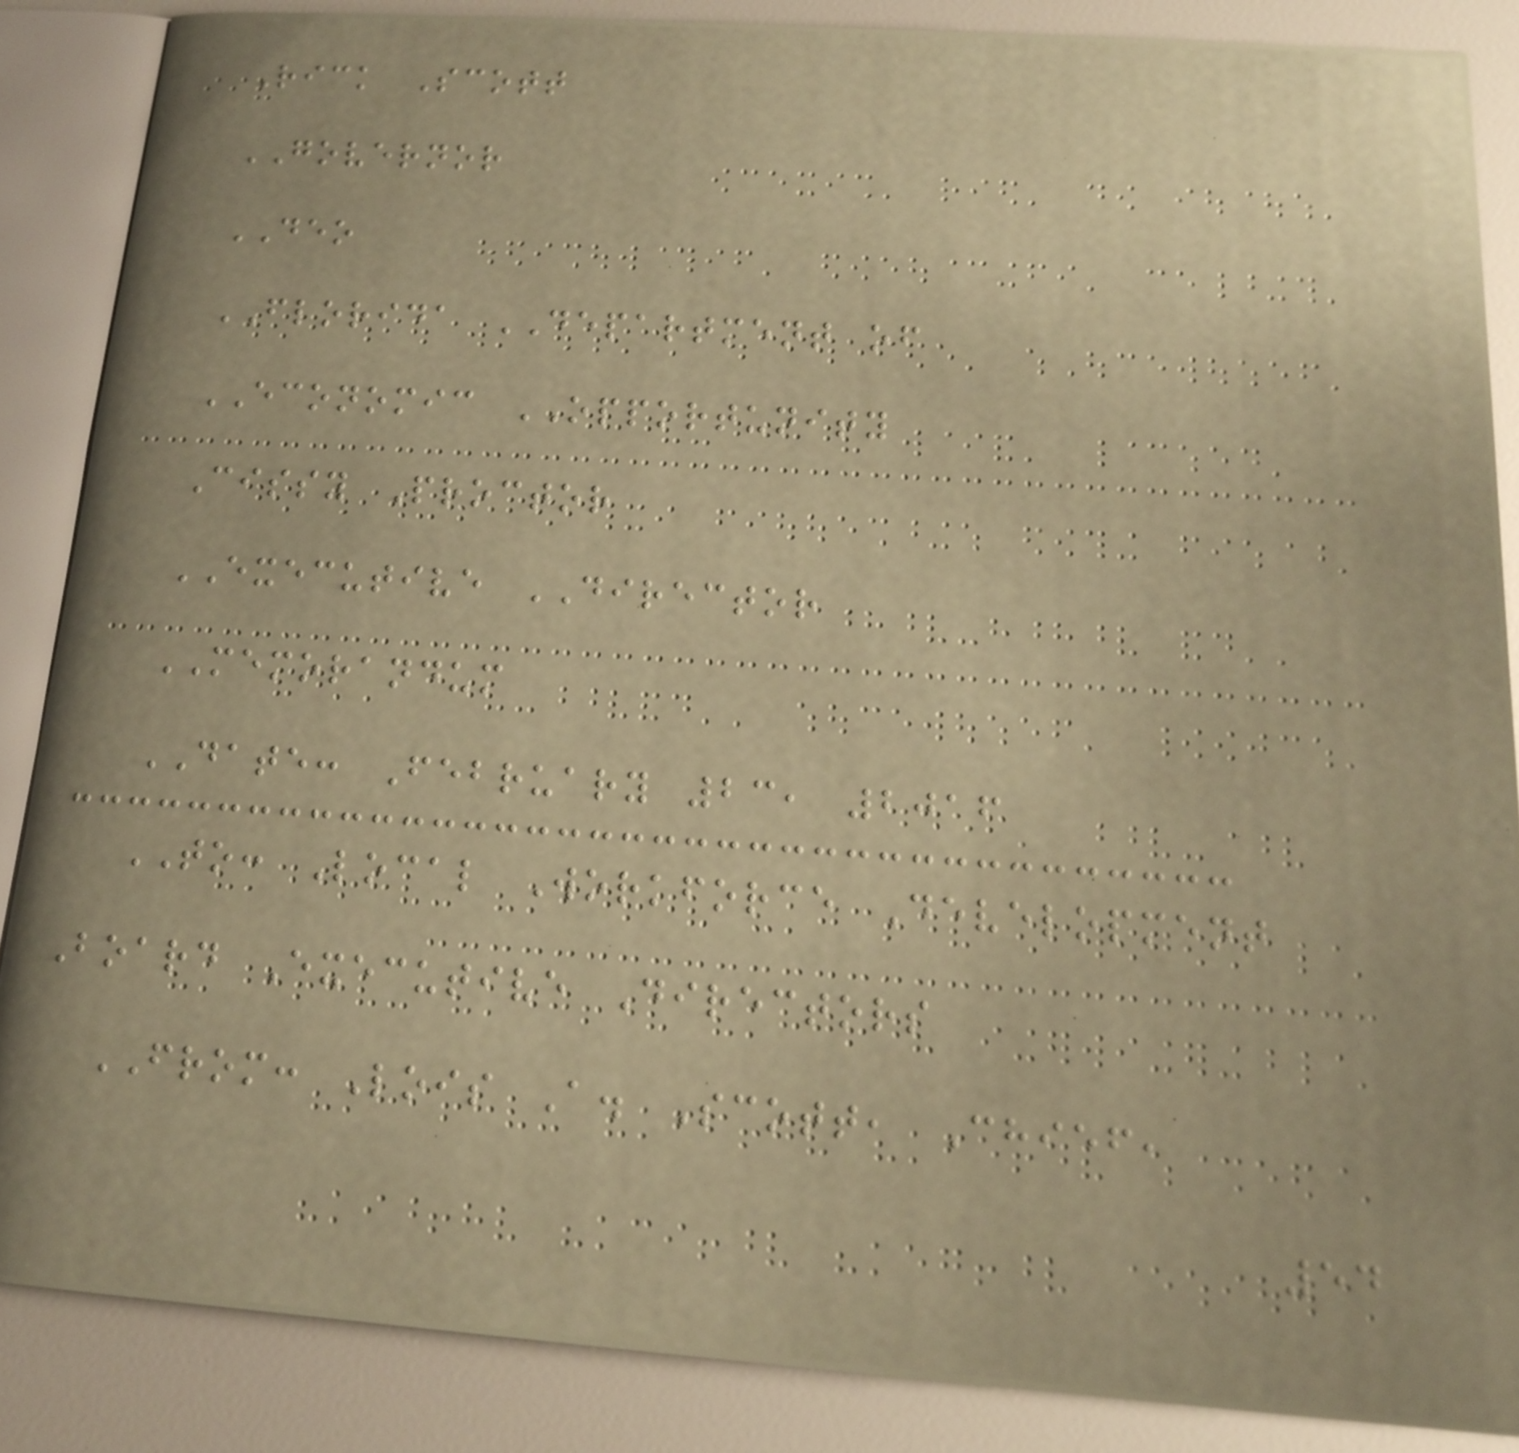Rick Scott
GOVERNOR
DEO
FLORIDA DEPARTMENT of
ECONOMIC OPPORTUNITY
Cissy Proctor
EXECUTIVE DIRECTOR
MEMORANDUM
DATE: February 23, 2016
TO: Local Workforce Development
Board Executive Directors
FROM: Lois A. Scott, Chief,
54
